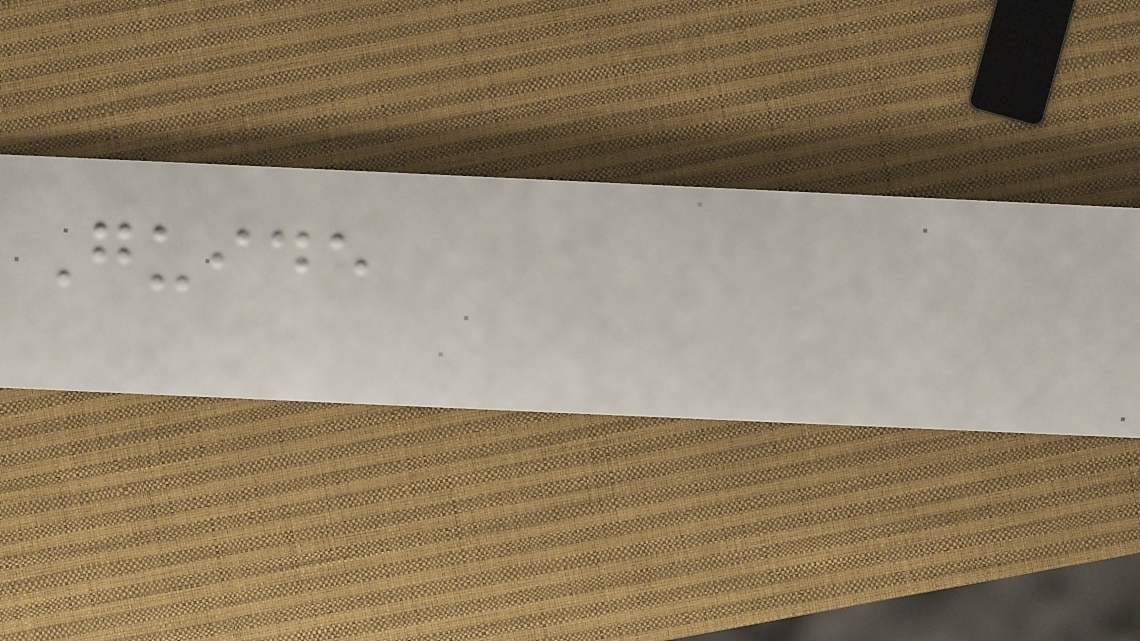Guide
